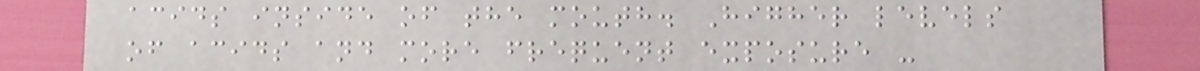acids inside of the mouth. Higher levels
of acids and more frequent exposure -
